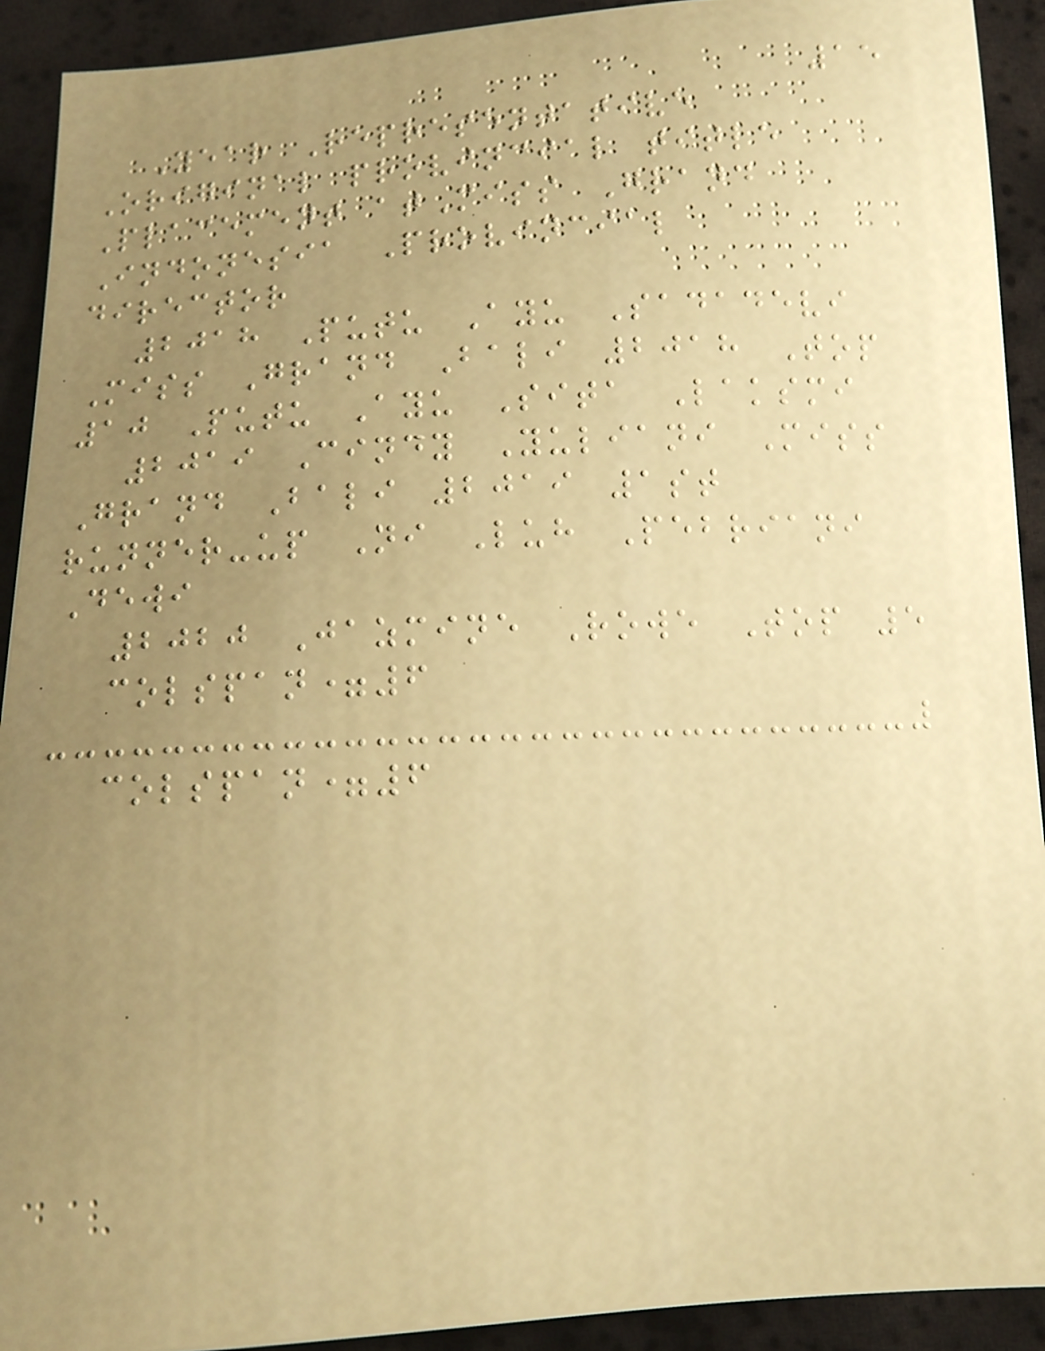15
Year Representative
Original provincial title
Placement atMiss Grand
Indonesia Provincial
director
2018 Putu Ayu Sadadevi
Miss Grand Bali 2018 Top
10 Putu Ayu Sita Laksmi
2019 Cindy Yuliani Miss
Grand Bali 2019 1st
runner-up Ni Luh Pebriani
Dewi
2020 Jazmine Rowe Top 5
colspan=6
colspan=6
